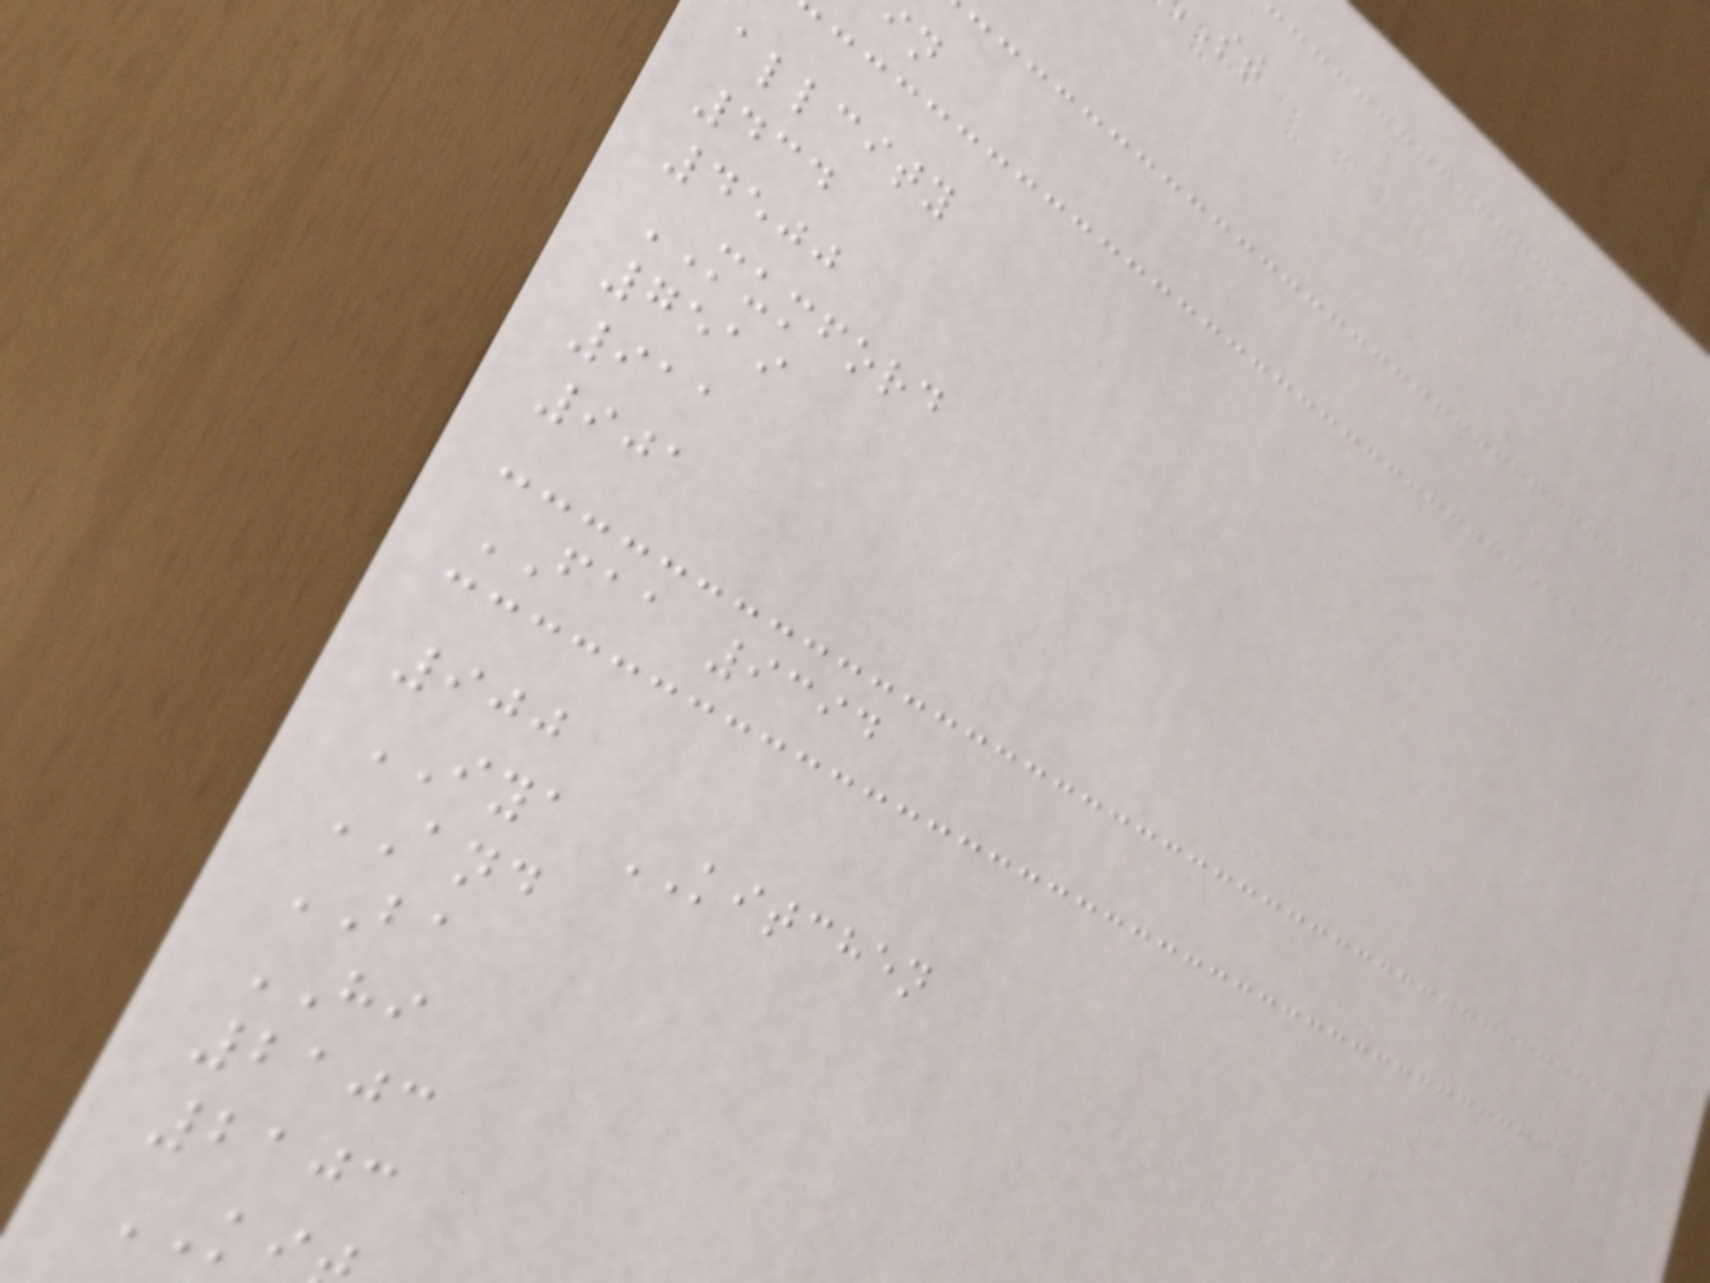allcity
434
4500
MUMFORD
7519
911
901
FAA 9394
900
IYA KITCHEN
AND
BA
HI
2103
2103
KI
